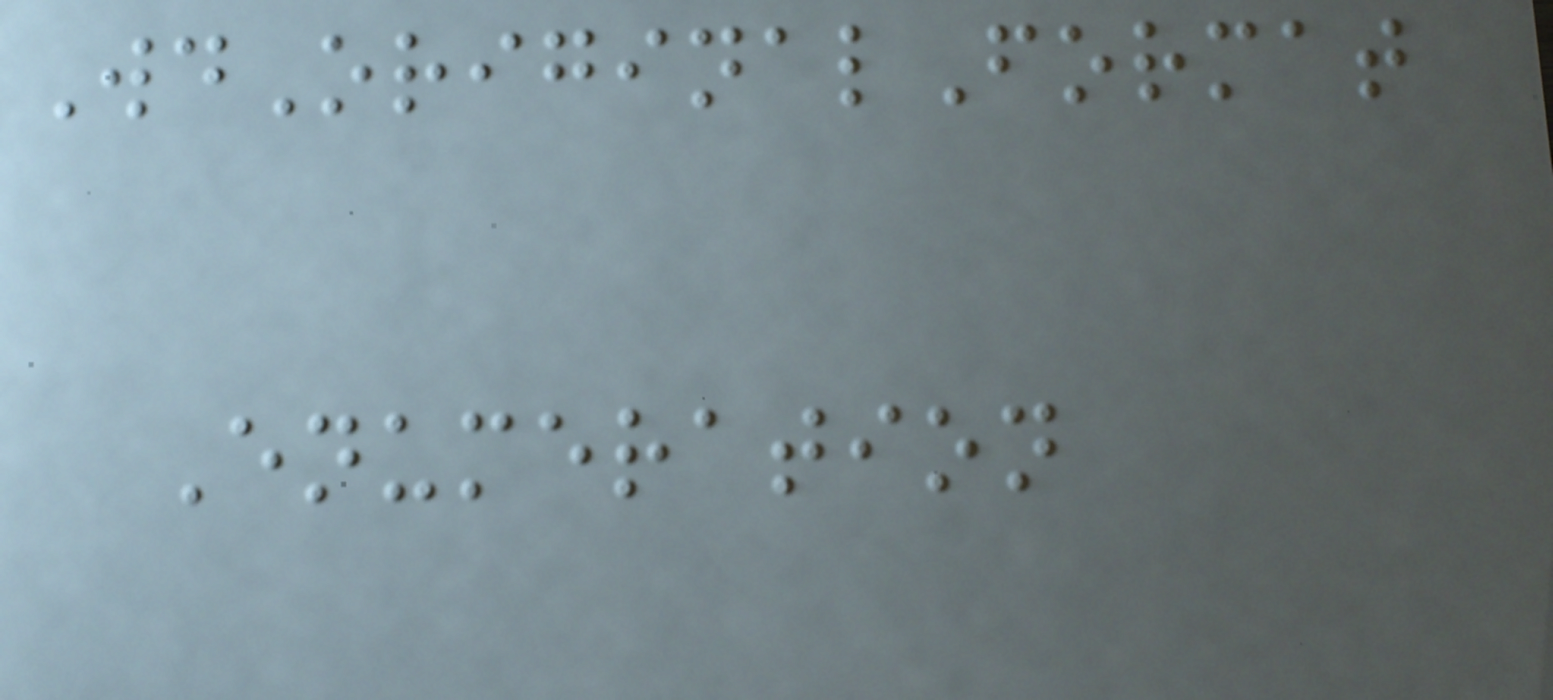WdOriginalFormat
Enumeration
